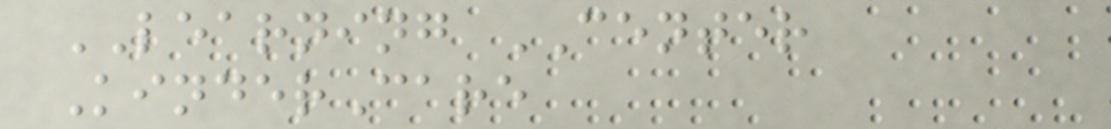LEARNING CENTER
KinderCare
